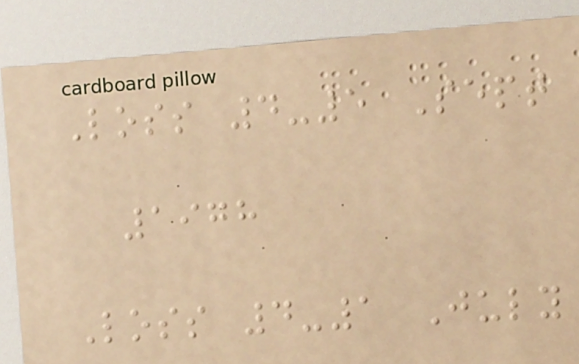Loss 4-5 Sept
1978
Loss 4-1 July
